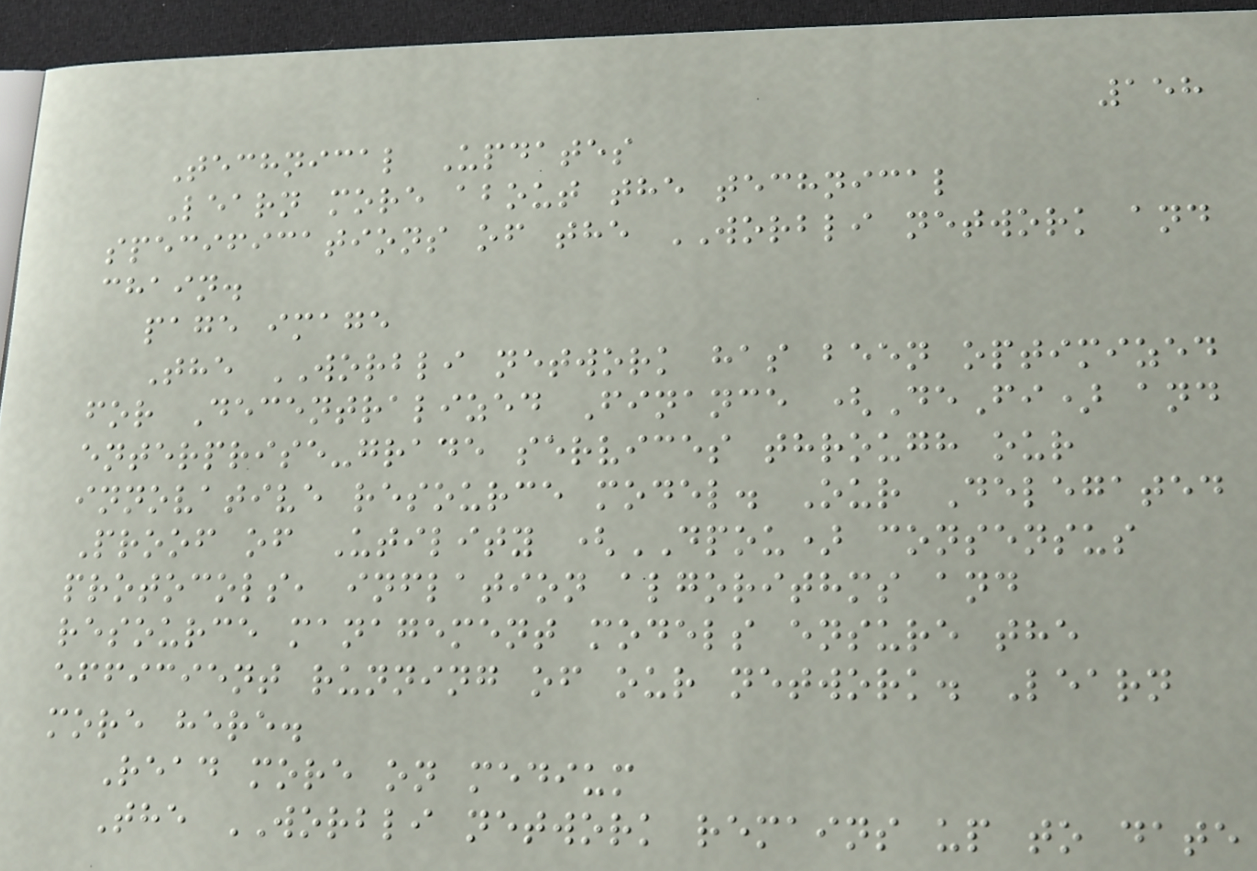158
Technical Updates
Learn more about the technical
specifications of the WORBLI network and
chain.
page image
The WORBLI network has been optimized
for Decentralized Finance (DeFi) and
enterprise-grade services through our
innovative resource model. Our Delegated
Proof of Utility (DPOU) consensus
protocols, inflation algorithms and
resource management models ensure the
efficient running of our network. Learn
more here.
Read more on medium
The WORBLI network remains up to date
